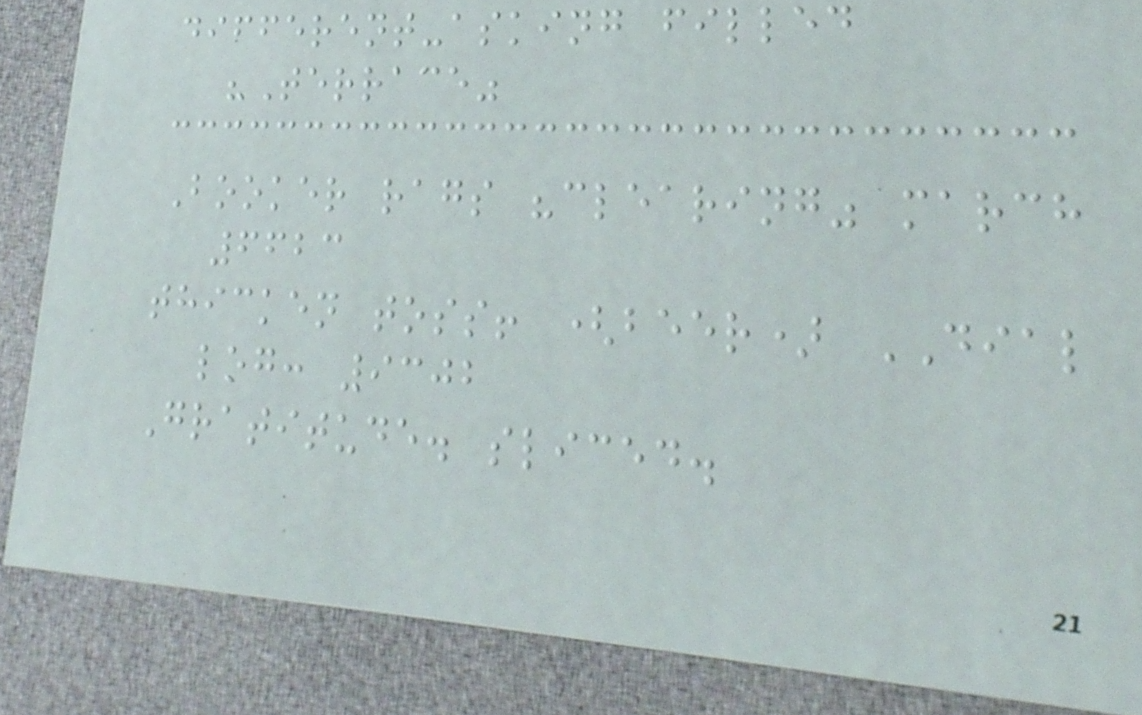different-asking filled
"Terrace"
Booker rags "clearing" march
6623
thicken toss! (beer) DIAL
log: 9302
Gratitude. sliced.
